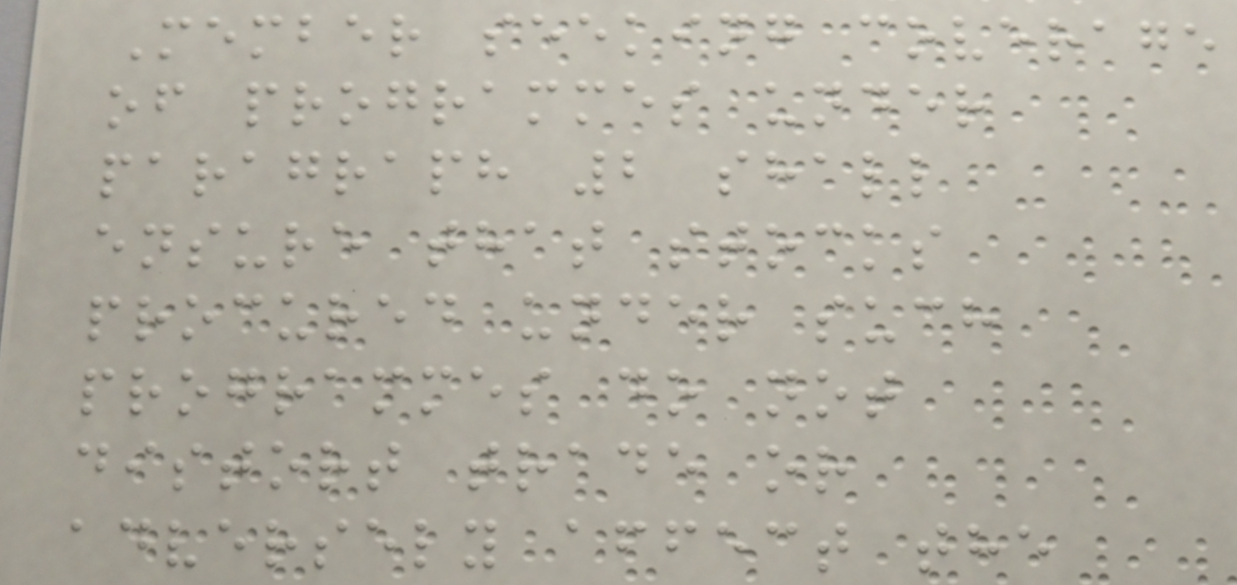Member seeking coverage
of programmes under
paragraph 2 shall
ensure that stocks
procured under such
programmes do not
distort trade or
adversely affect the
